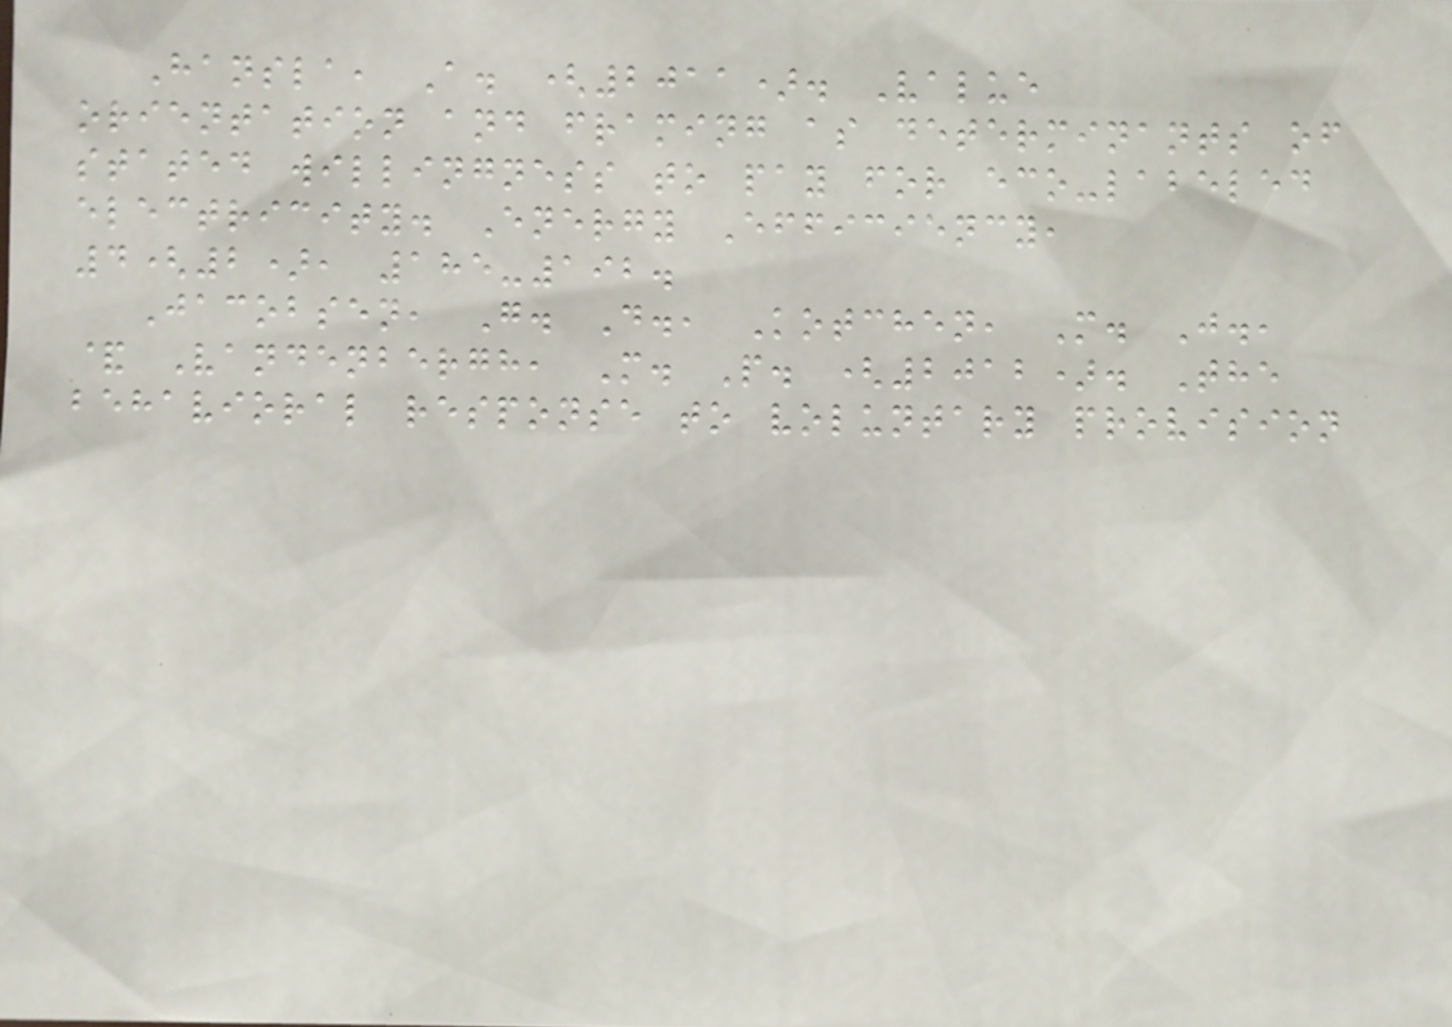Hansla, A. (2011). Value
orientation and framing as determinants of
stated willingness to pay for eco-labeled
electricity. Energy Efficiency,
4(2), 185-192.
Jacobsen, G. D., Kotchen, M. J.,
& Vandenbergh, M. P. (2012). The
behavioral response to voluntary provision
